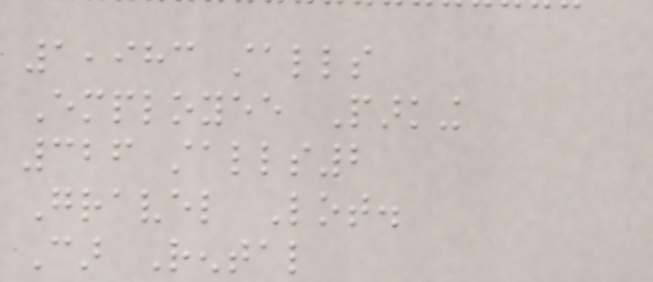1,983 stalls
Employee Parking
326 stalls2
Gravel Lot.
Car Rental
